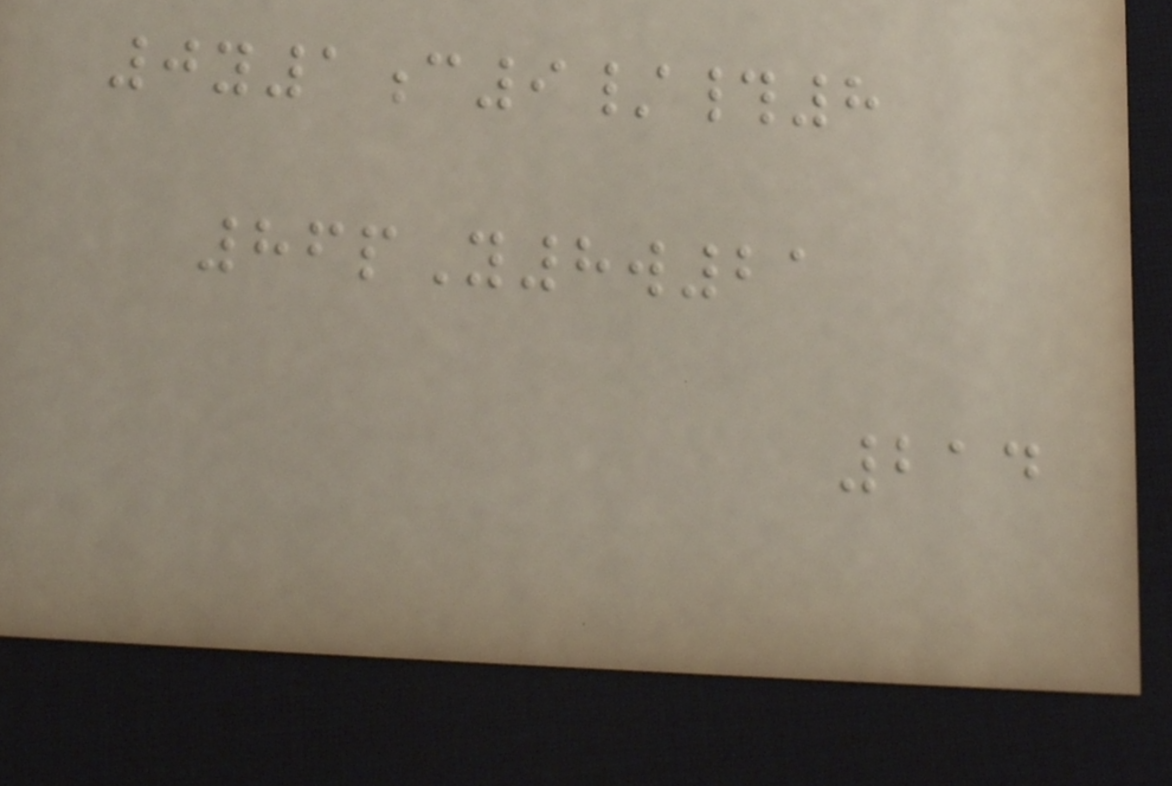0y1c9/#8
86pY8w21
214
